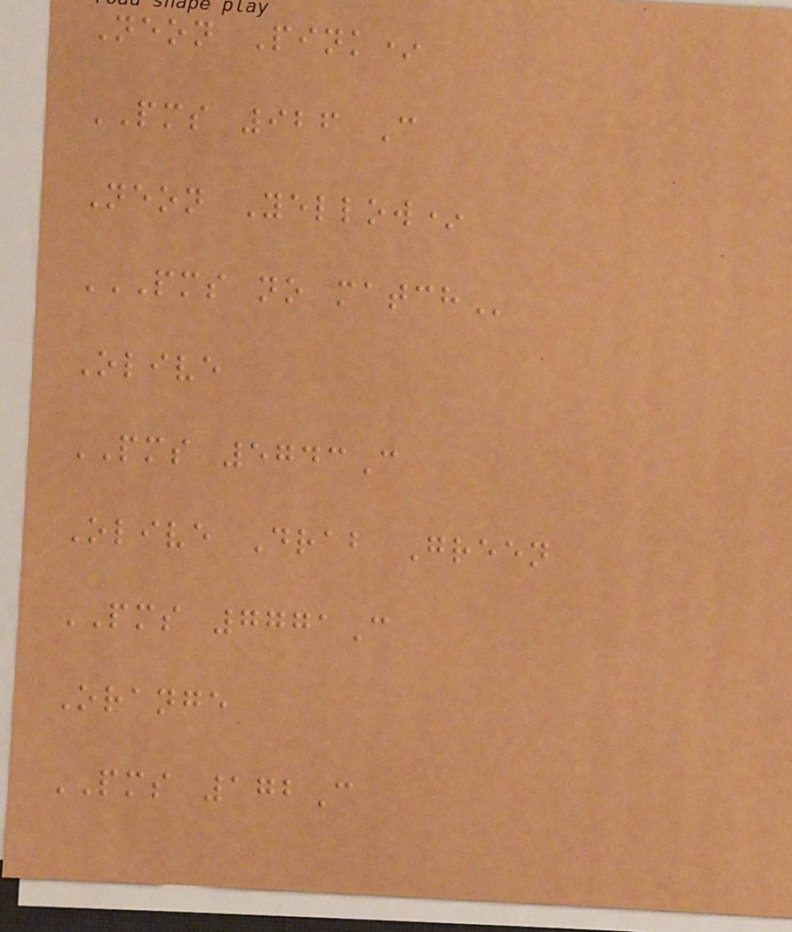Neon Pink*
PMS 926 C
Neon Yellow*
PMS NO MATCH
Olive
PMS 5743C
Olive Drab Green
PMS 7771C
Orange
PMS 172C
